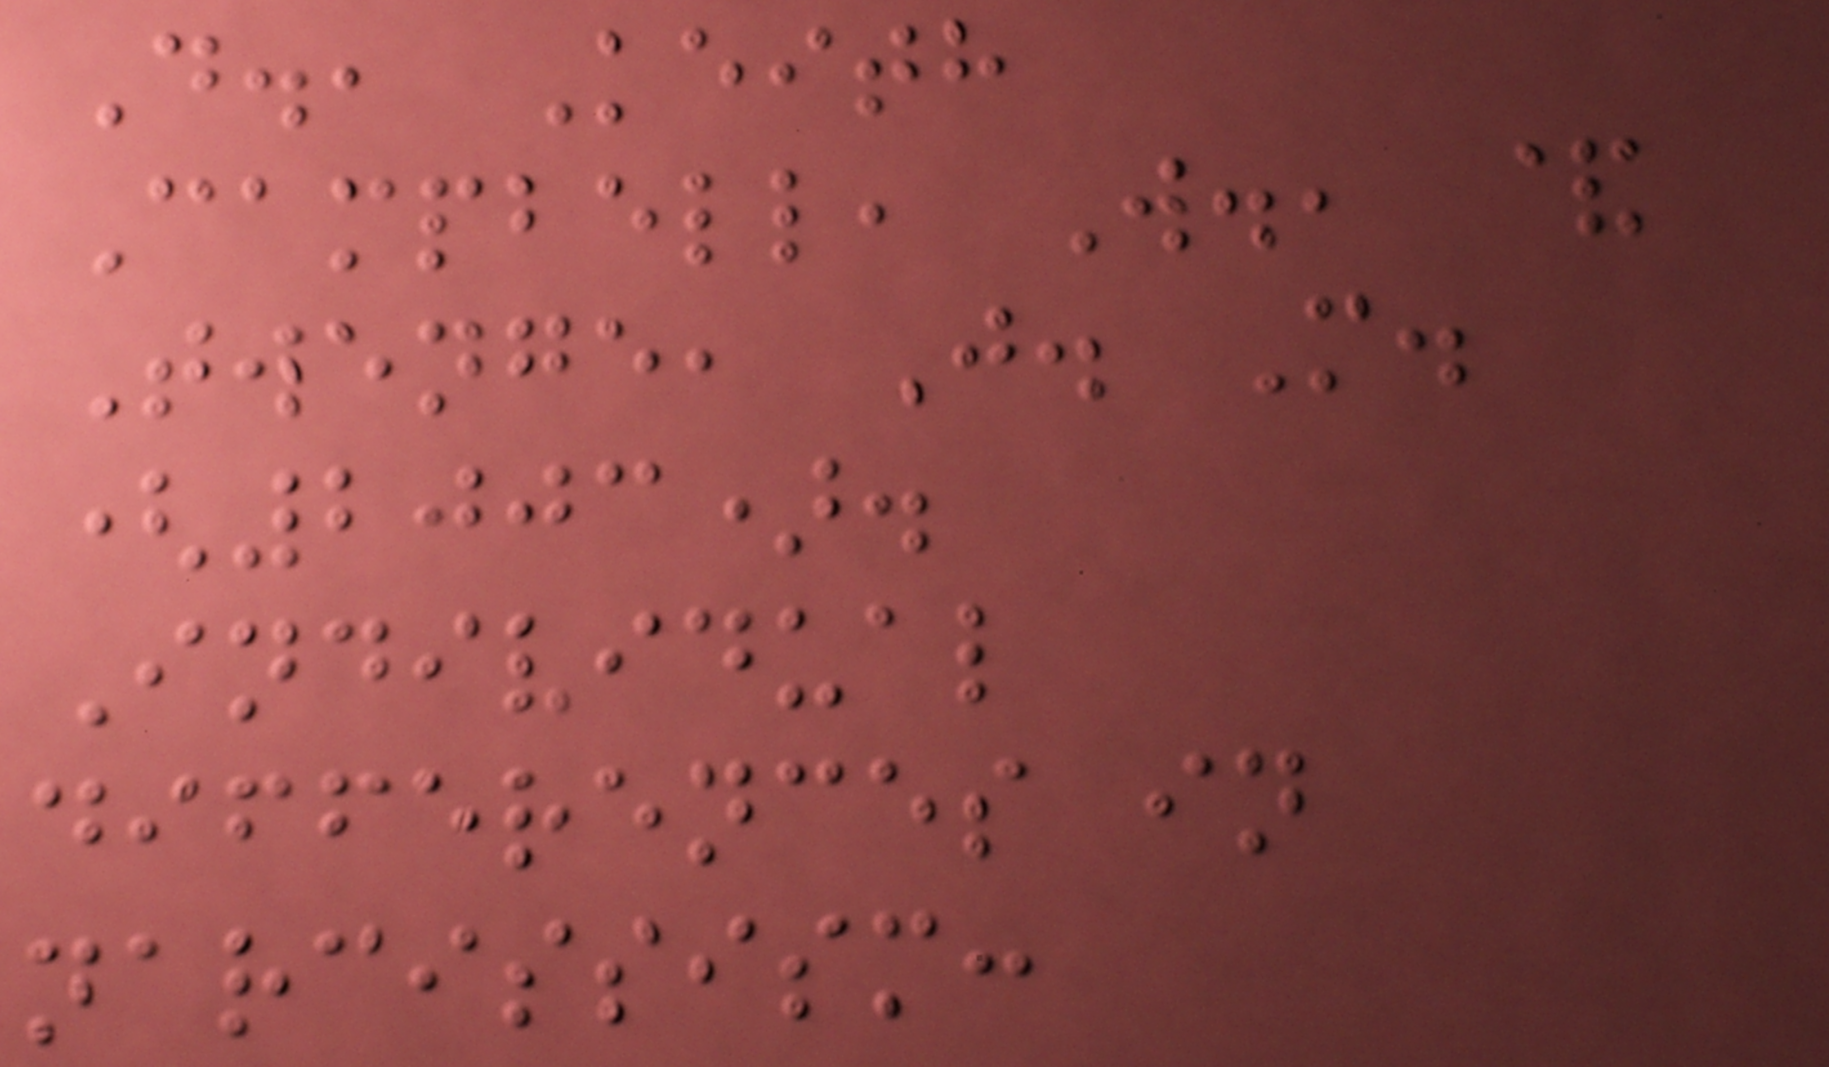D., Keith
Campbell, W., &
Twenge, J. M.
(2003).
Individual
differences in
narcissism:
